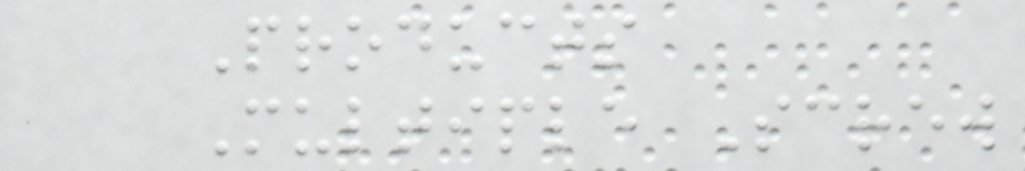Products
Multiple Screw
